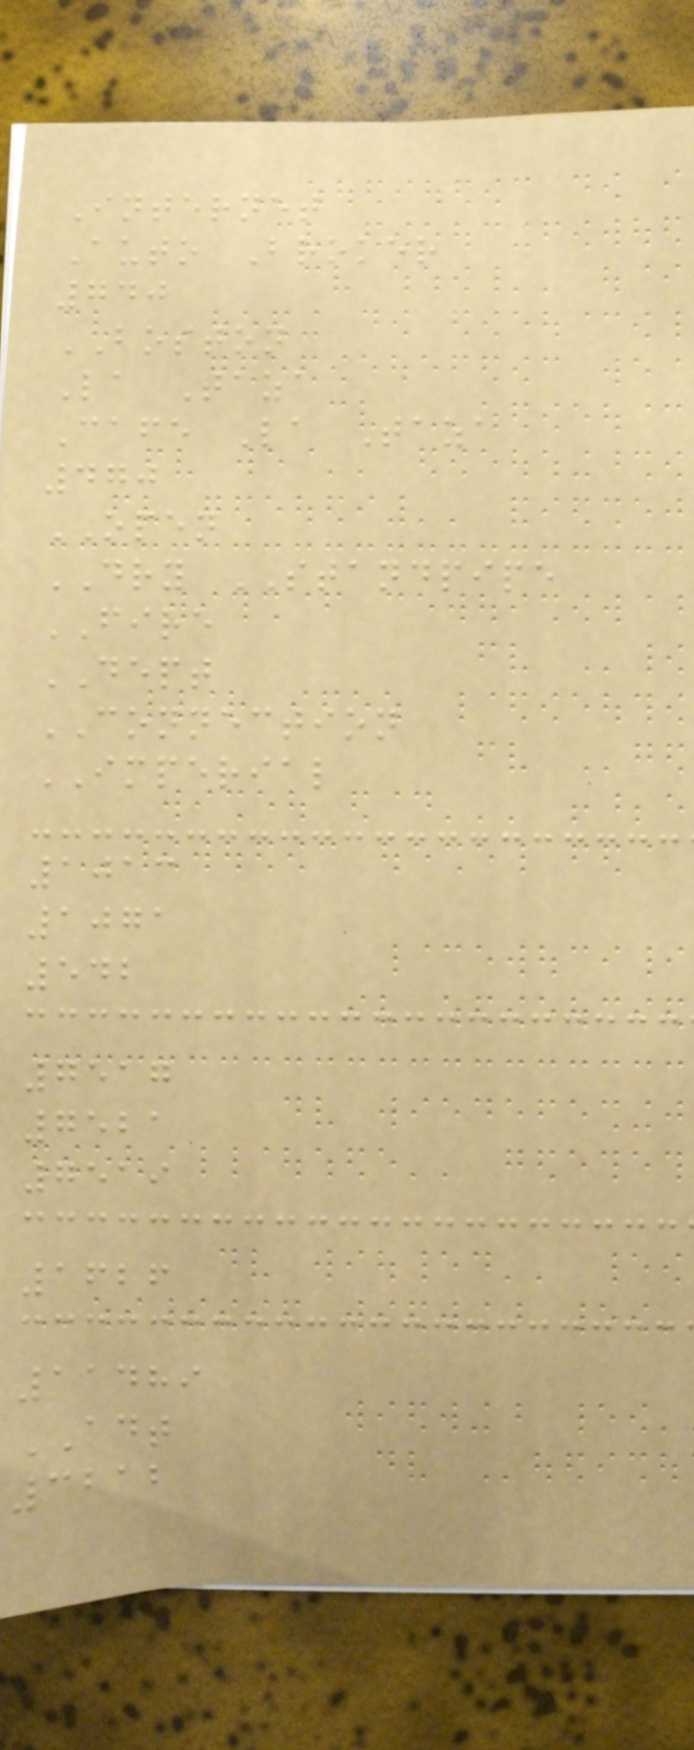Internet
Auto Broker
740
BOSTON
La Taza
Cafe La Taza
470
OPEN
DRY STANDPIPE
FIRE
DEPT
CONNECTION
IMPERIAL
1013
1071
542
7517
7521
7519
1626
11489
ADT
3212
